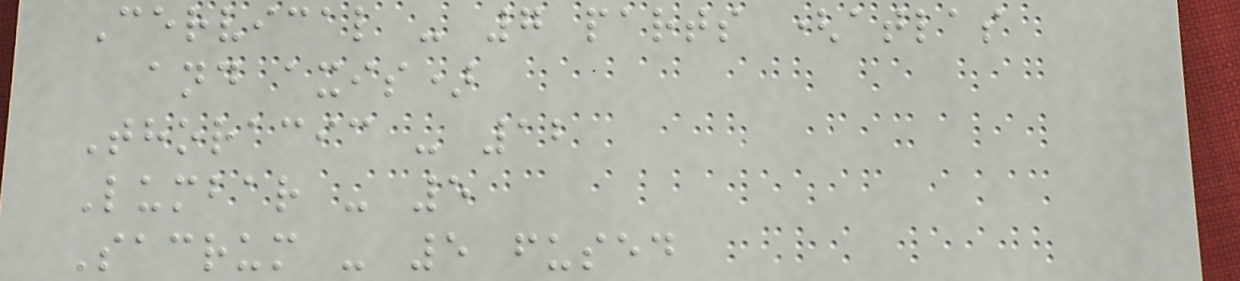Cervical - 7 parts (atlas
and axis)
Thoracic - 12
Lumbar - 5
Sacrum - 5 fused
